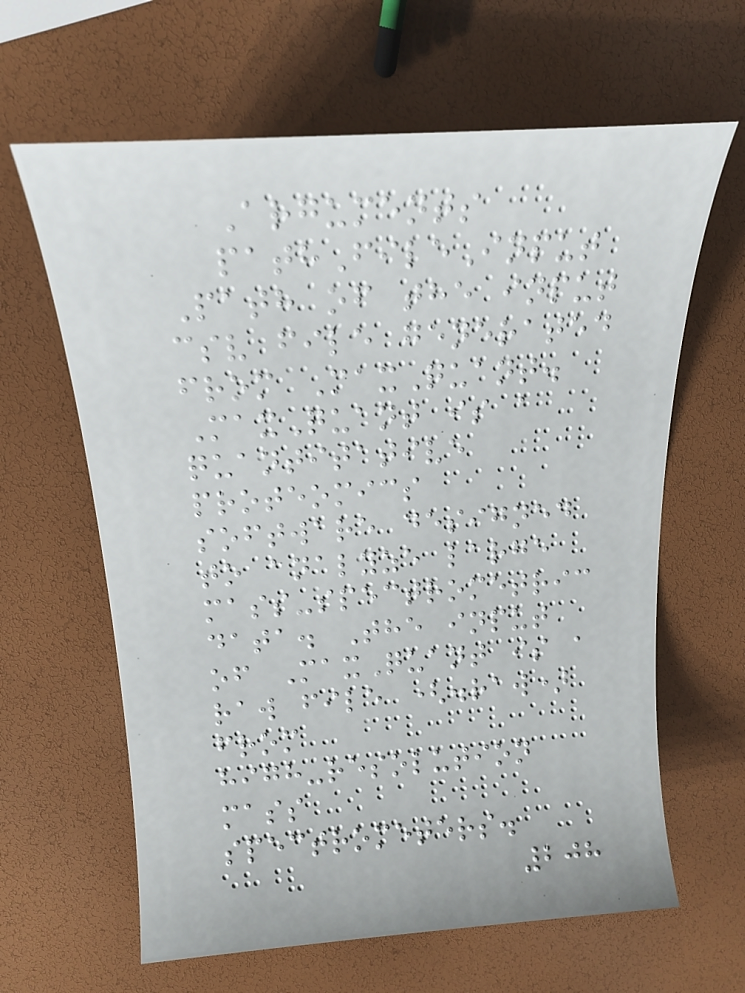Arguments
pathFileInput
Path of the input
csv file generated
from MaxQuant.
MaxQuant is a
quantitative
proteomics
software designed
to analyze large
mass-spectrometric
data. The input
of MaxQuant is a
raw file (.raw)
from
high-resolution
mass
spectrometers.
208
